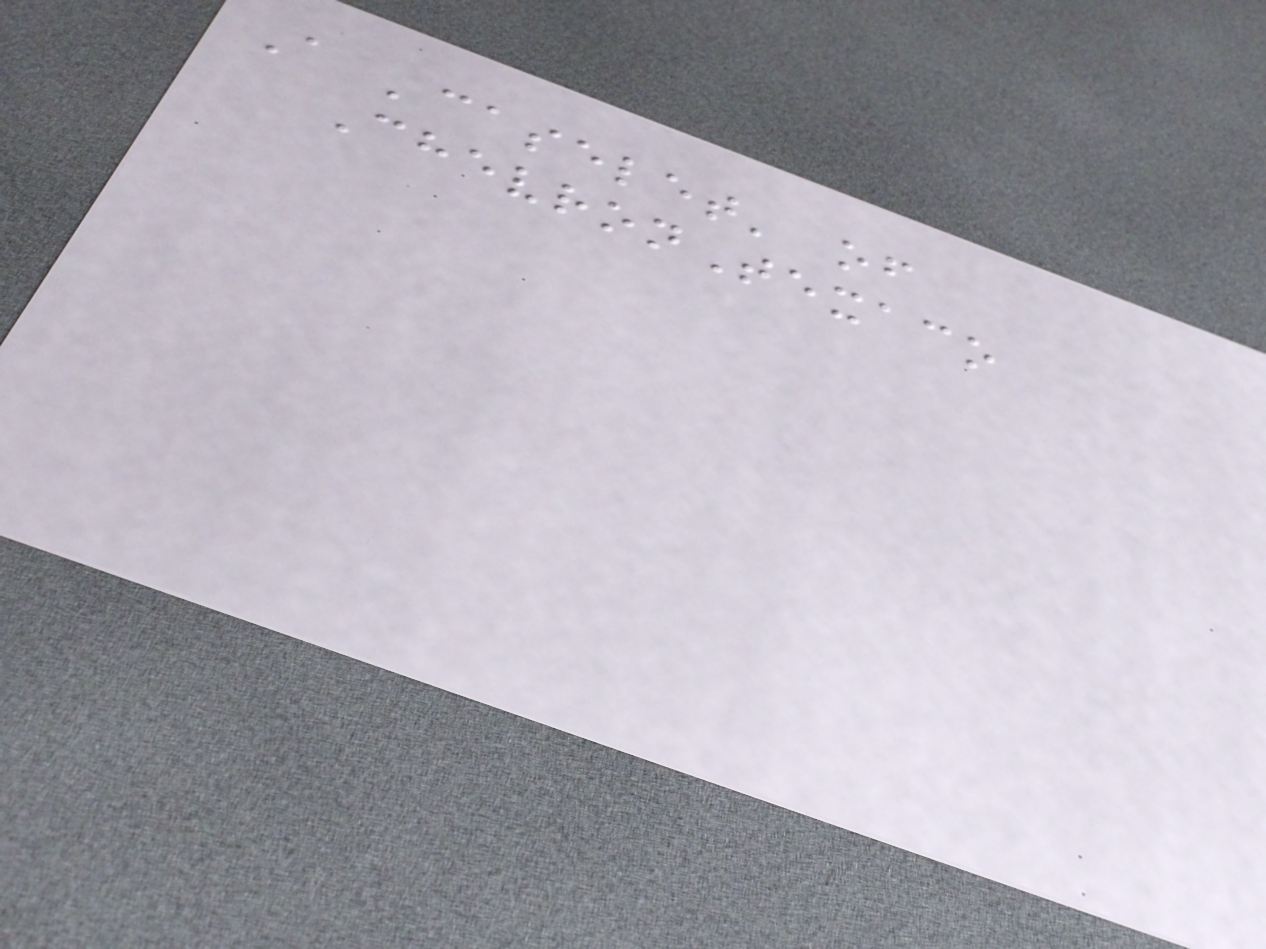A 'caselet' of
ChevronTexaco
